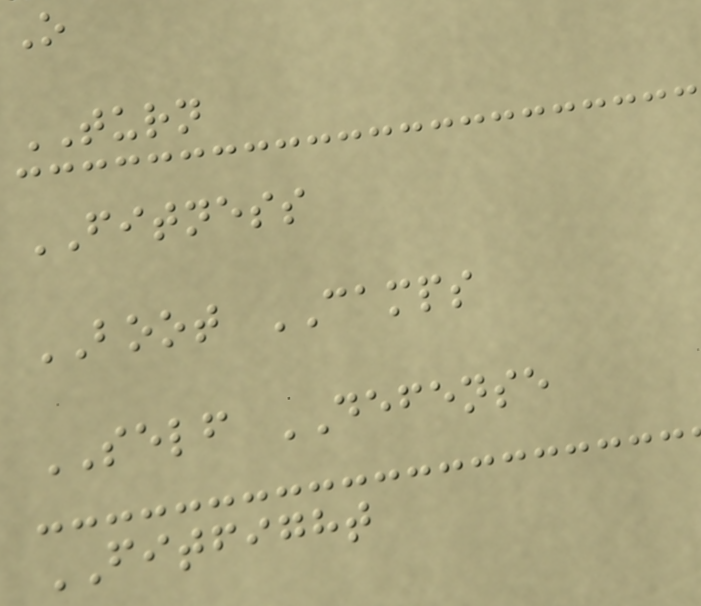O
TURN
FITNESS
BOOT CAMPS
SELF DEFENSE
FITFIGHT
